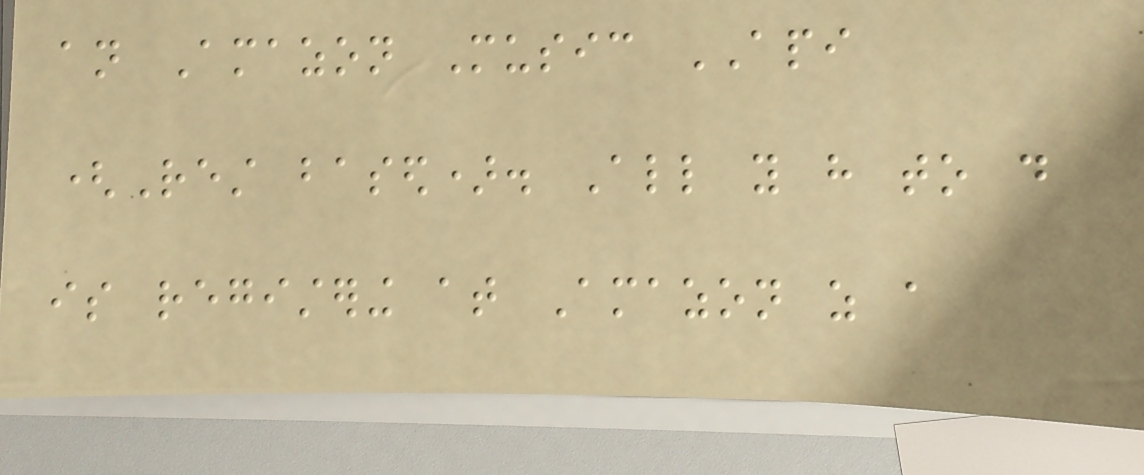an Amazon Music API
(Rest based). All you have to do
is registering at Amazon as a
